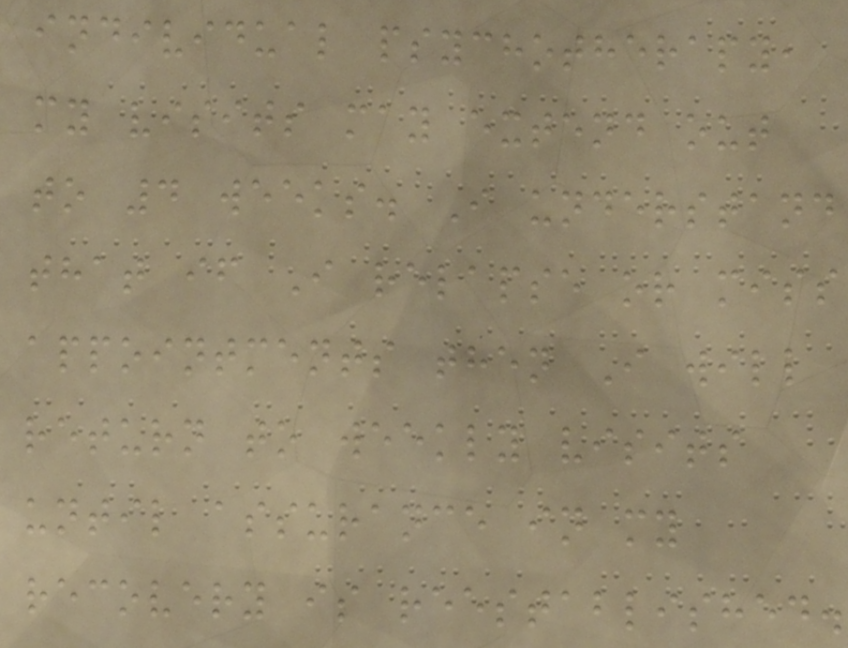individual psychotherapy,
my visits may extend out
to 4 weeks. I understand
that if I relapse or miss
appointments then I will
return to weekly visits
until assurance in my
recovery is reestablished.
